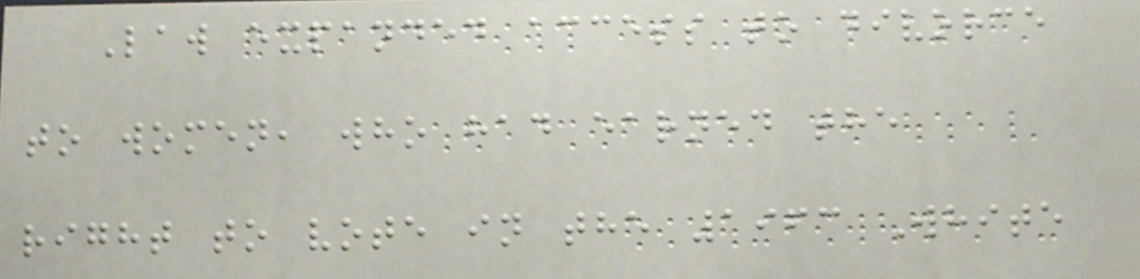Law expanded access to divorce
to women, who had earned the
right to vote in the 1963 White
